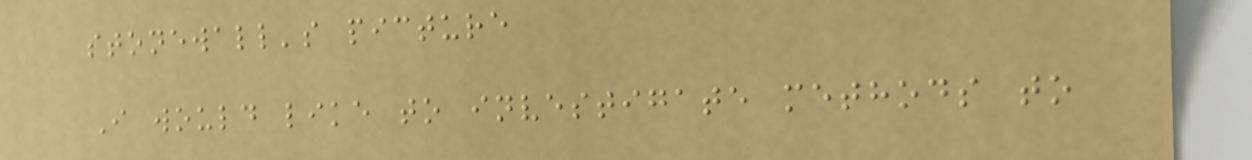stonewall's picture
I would like to investigate methods to
